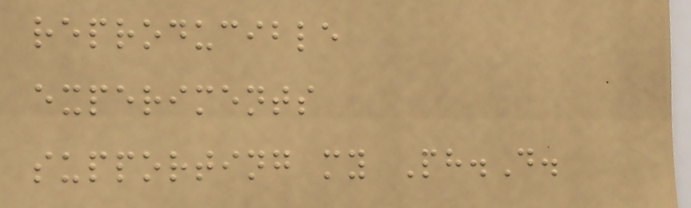reproducible
experiments
supporting my Ph.D.
